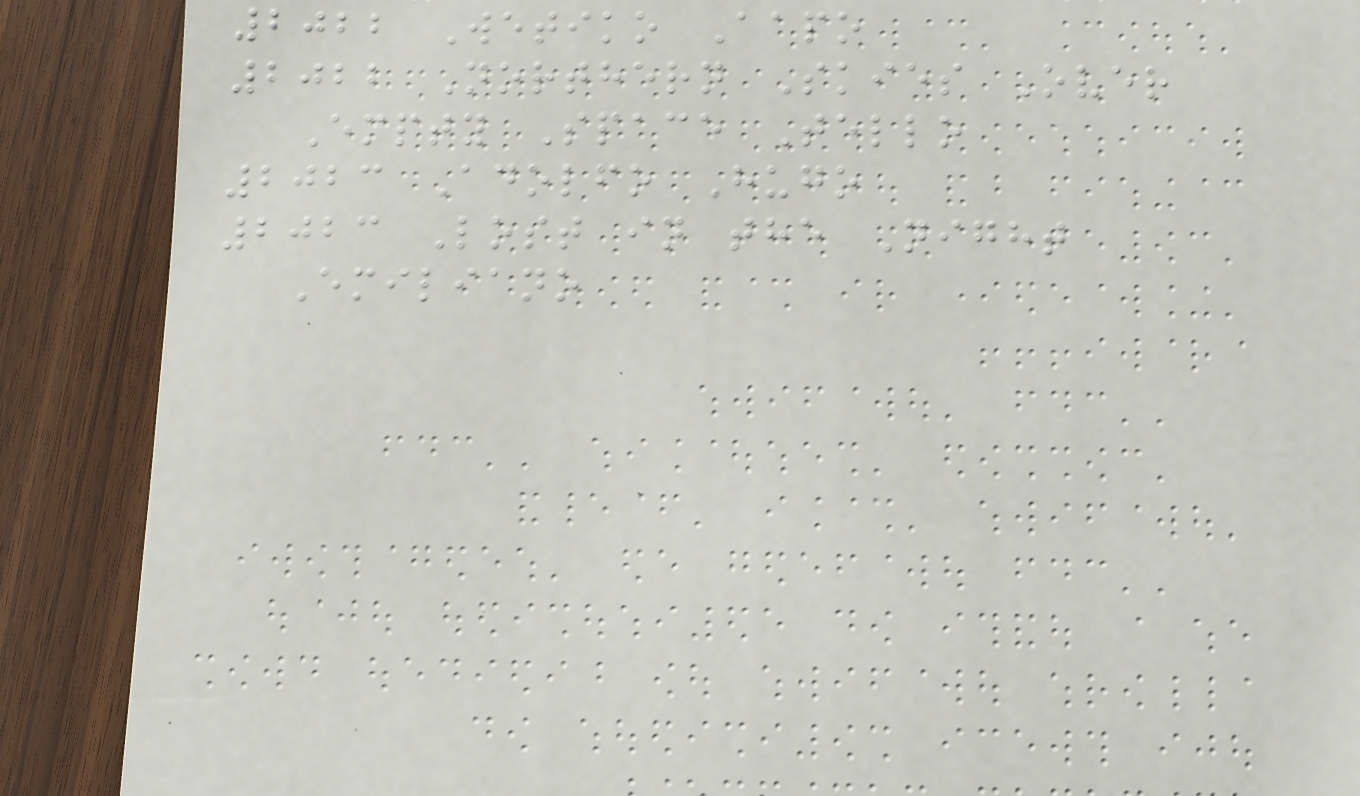2022 Wetiko Aapo
2022 Northern Skies Over
Empty Space Tello
2023 Adolfo Hugo
2023 Lost in the Night
Emiliano
